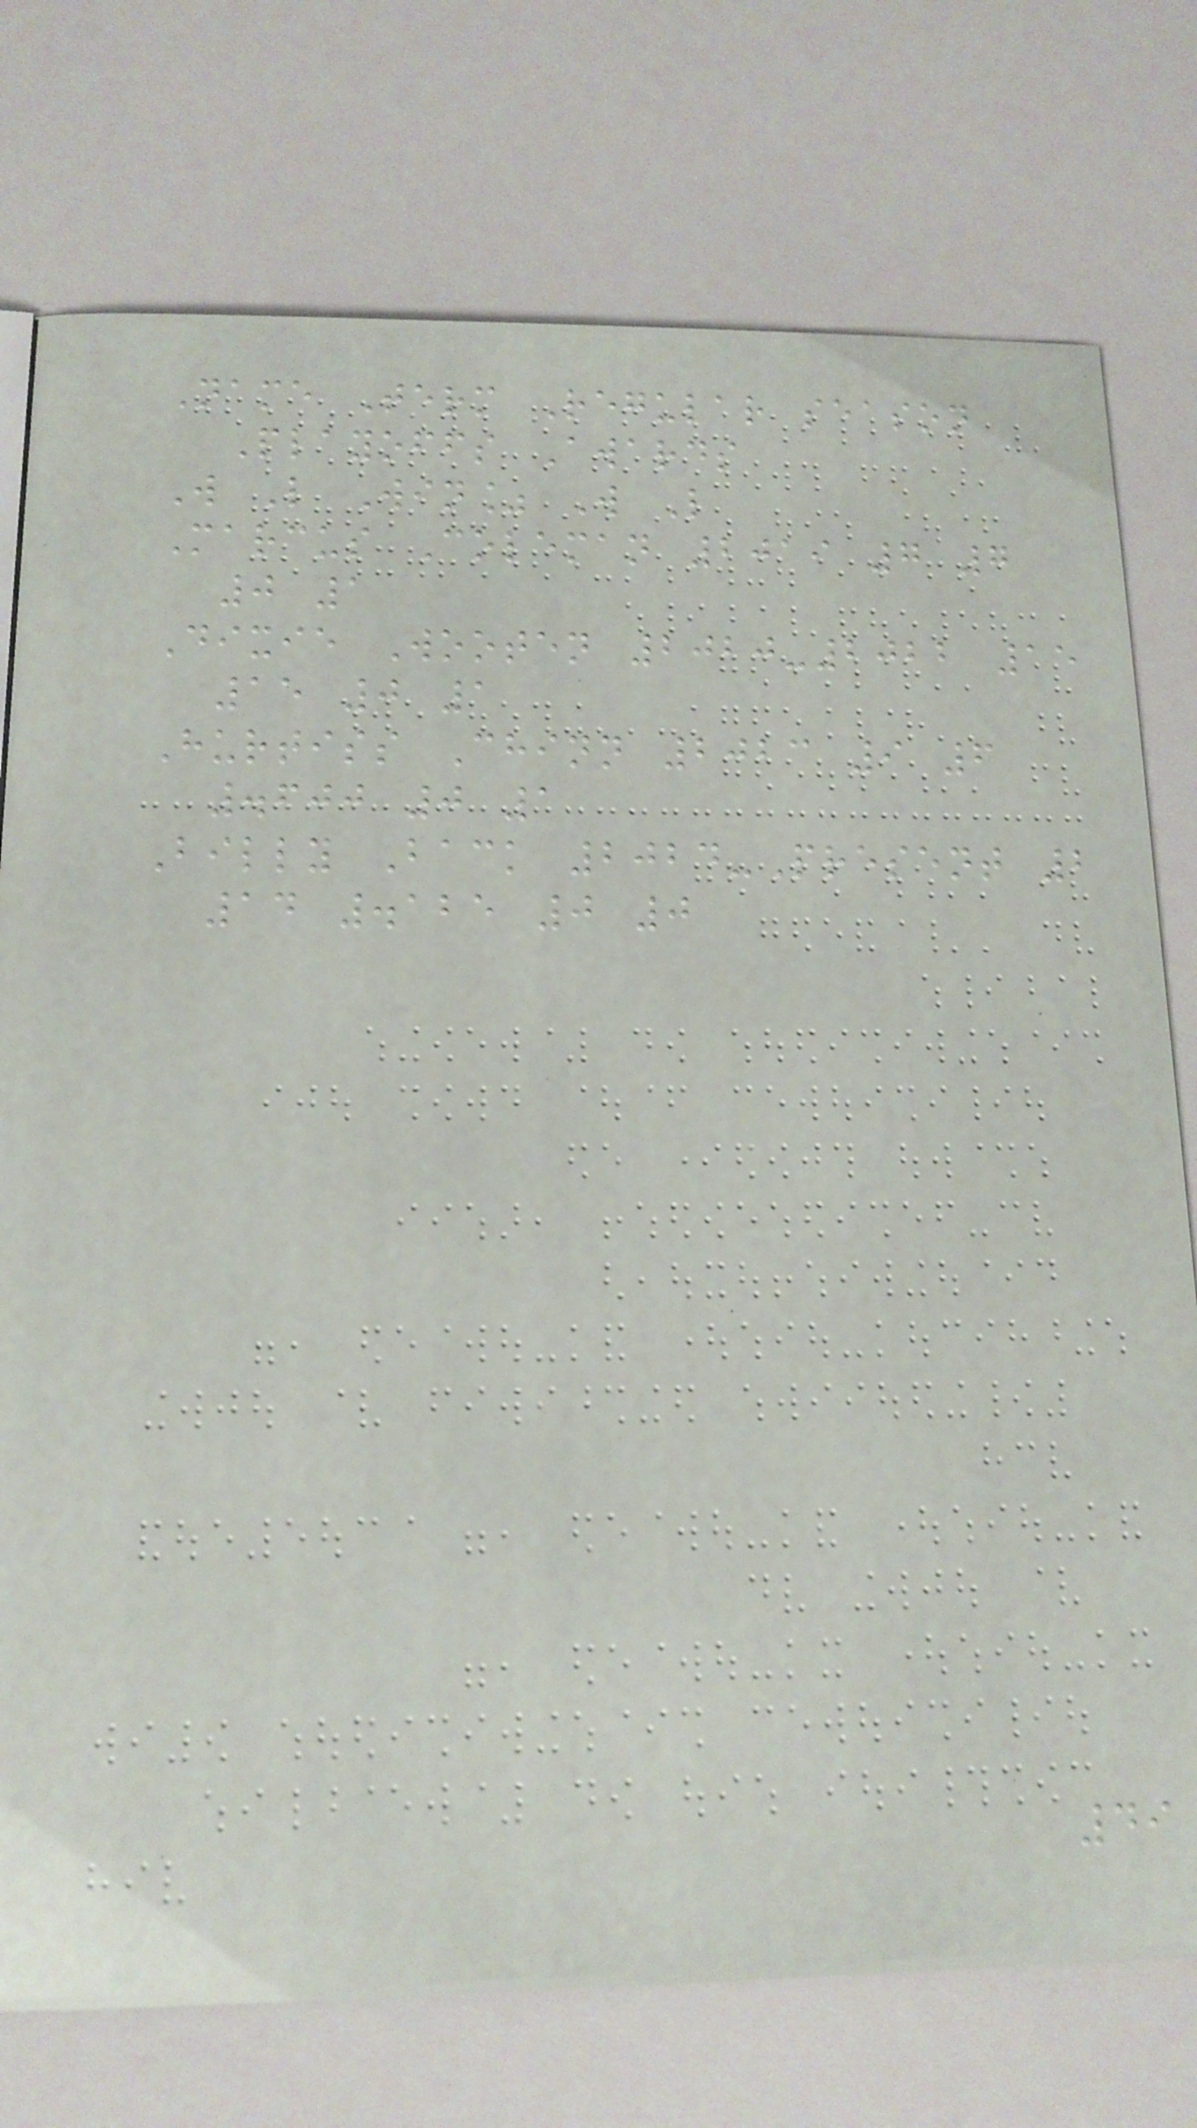Name Term Regular season
Playoffs Awards
W L Win% W L
Marcus Coleman 2019 7 7
0 1
Dixie Wooten 2020-2022 15
15 0 1
Hurtiss Chinn 2023 9 6
.600 0 1
Billy Back 2024-Present 2
14 .125 0 0
49
